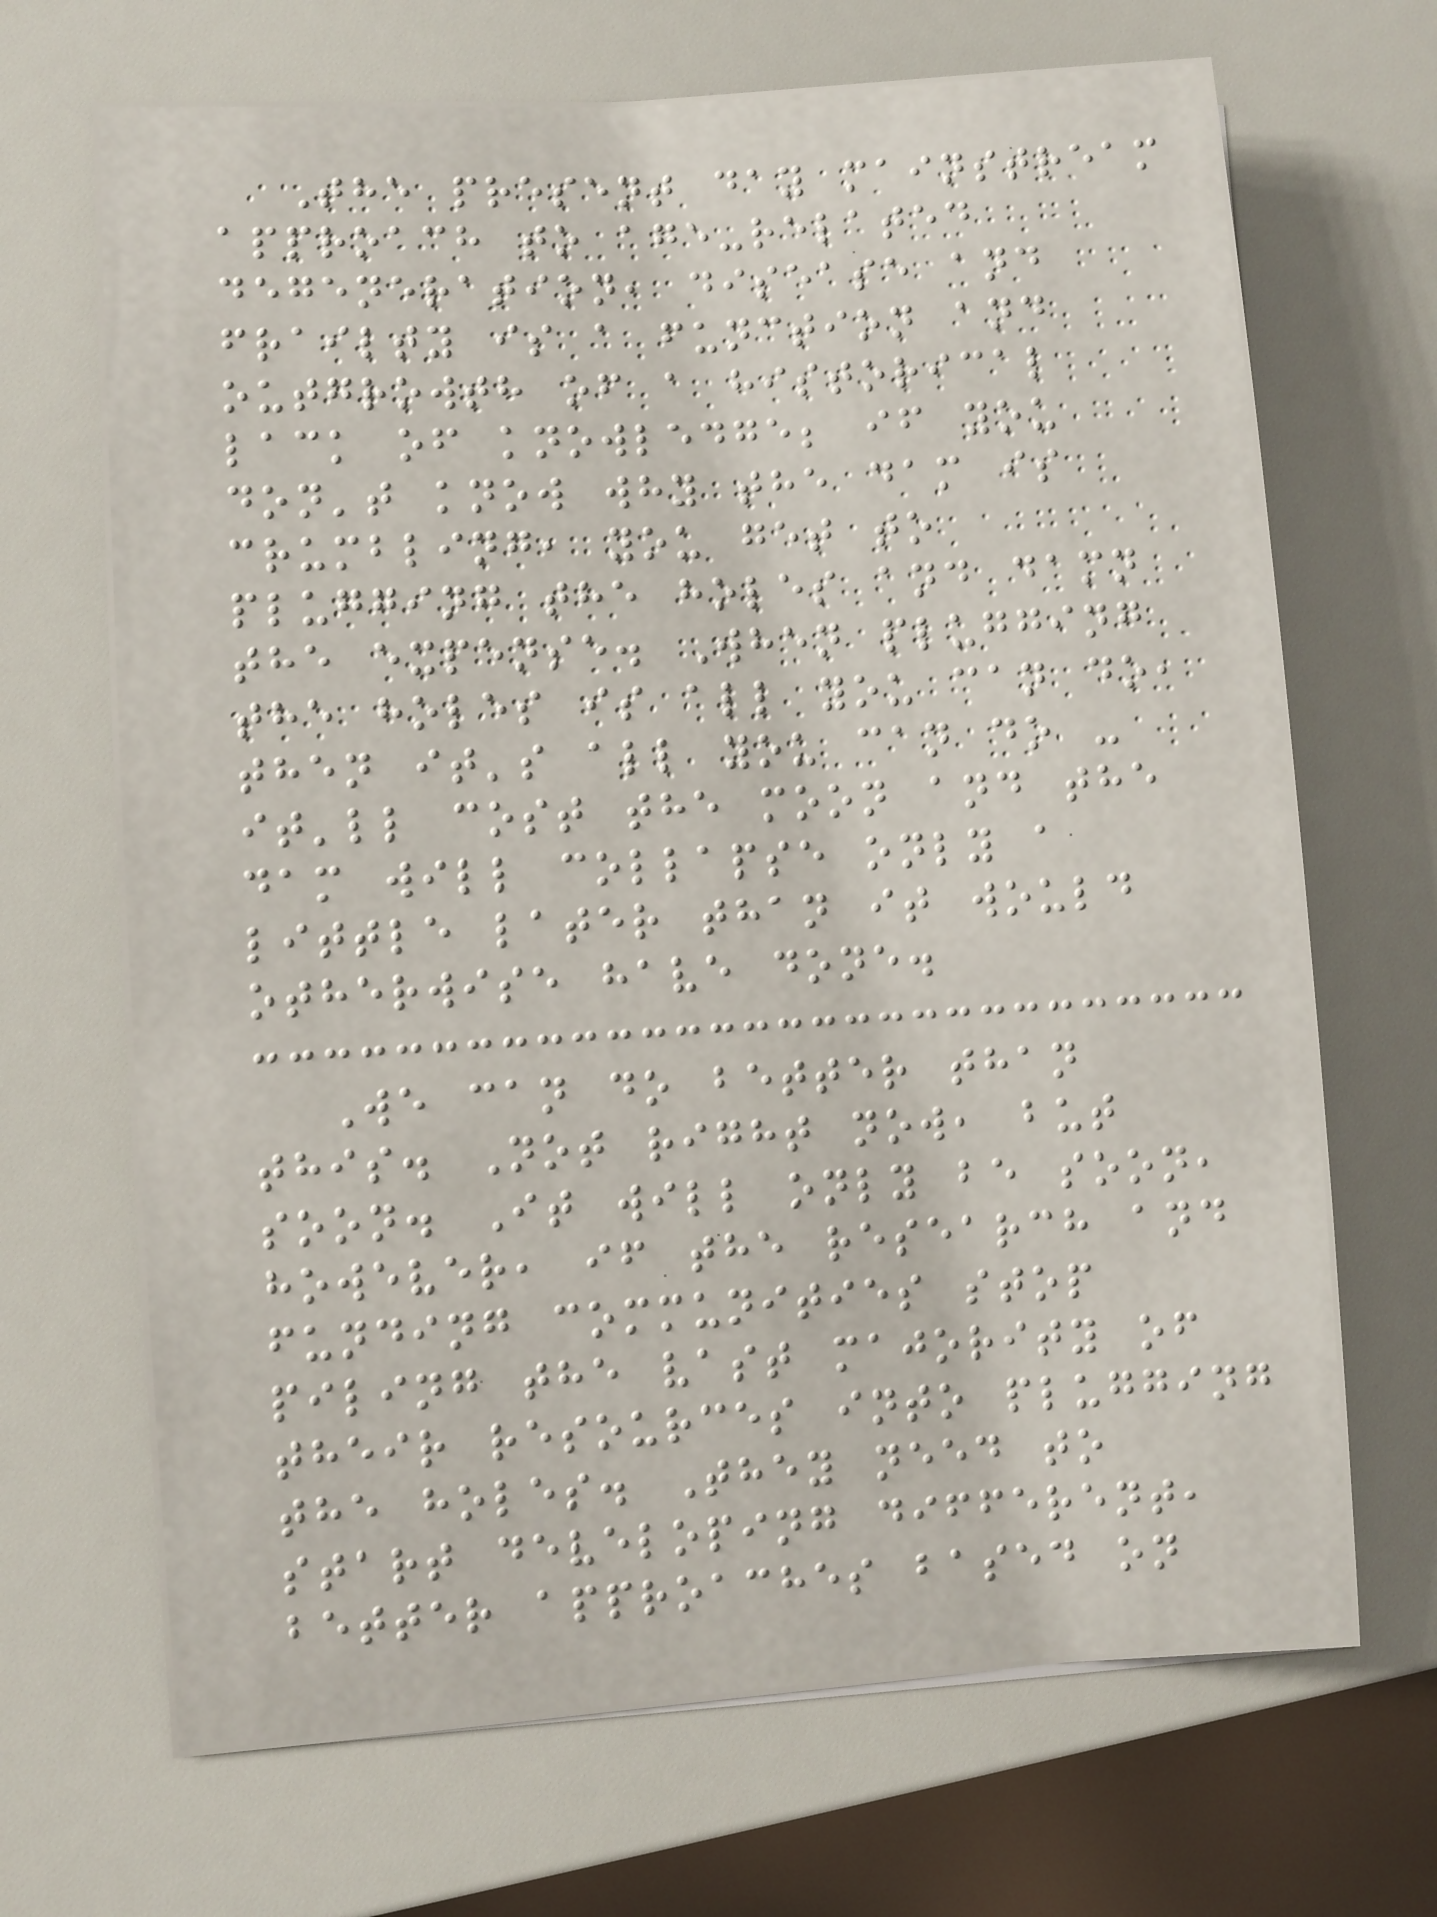The present day mainstream
approach to age-related
degeneration, disease and
frailty is a function and
outgrowth of a historical
lack of knowledge; if you
don't know why the dam is
crumbling, you get to
plugging the holes and damn
the expense. When plugging
the holes is all you can do,
then it's all you can do -
it'll cost the moon and the
dam will collapse only a
little later than it would
otherwise have done.
We can do better than
this. Not right now, but
soon. It will only be soon,
however, if the research and
funding communities stop
piling the vast majority of
their resources into plugging
the holes. They need to
start developing different,
better approaches based on
